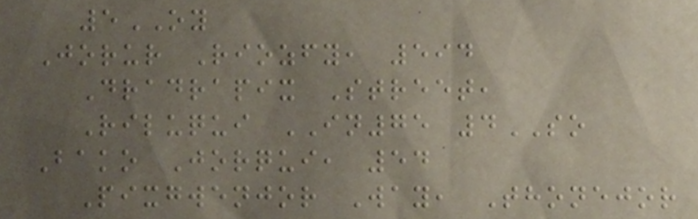5OY
Jorur Riozfy, 594
Dradrapix Street,
Riluqui IN75 4SO
Bako Jorqui, 54
Pixgwenjor Way, Thonejor
